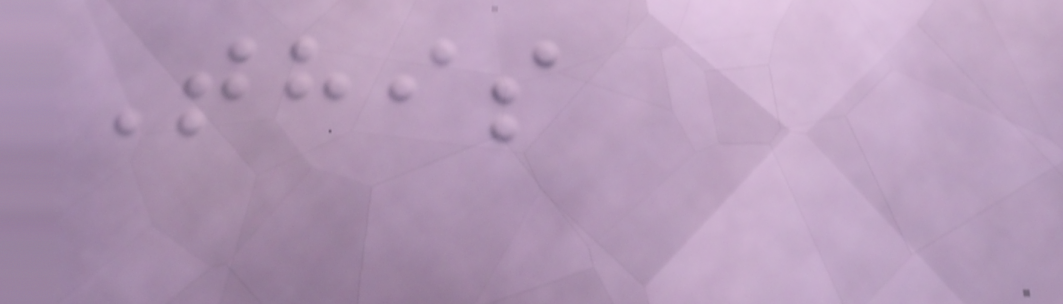This
